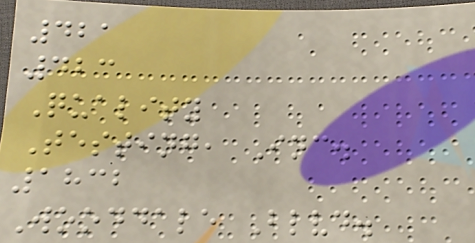421
423
Quality
Testing, Inc.
1832
Wooddale Blvd.
